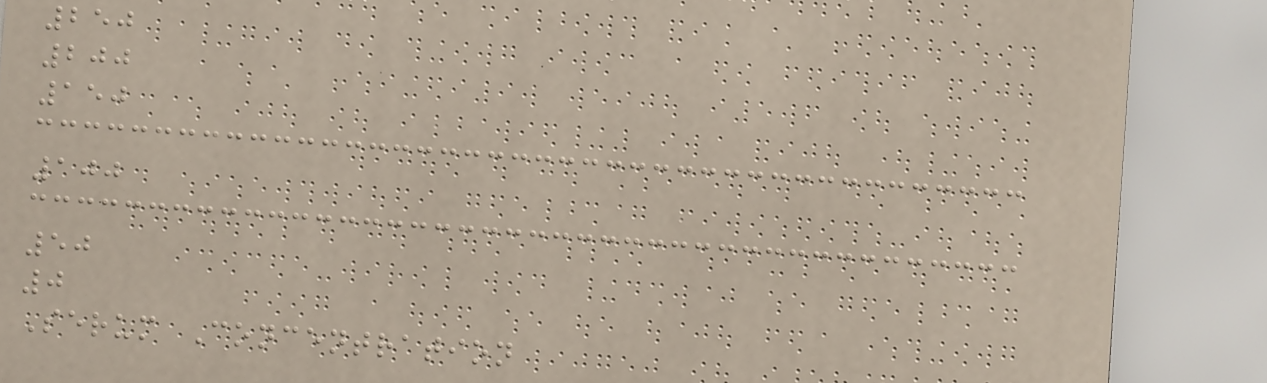250
200
150
100
50
0
Serum Concentration
